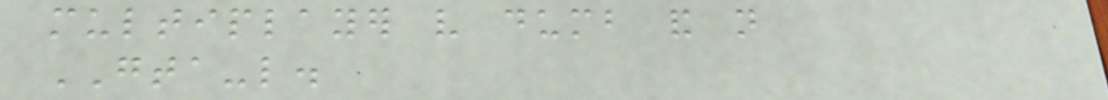multiplayer very dumb and not
GTA-like.
